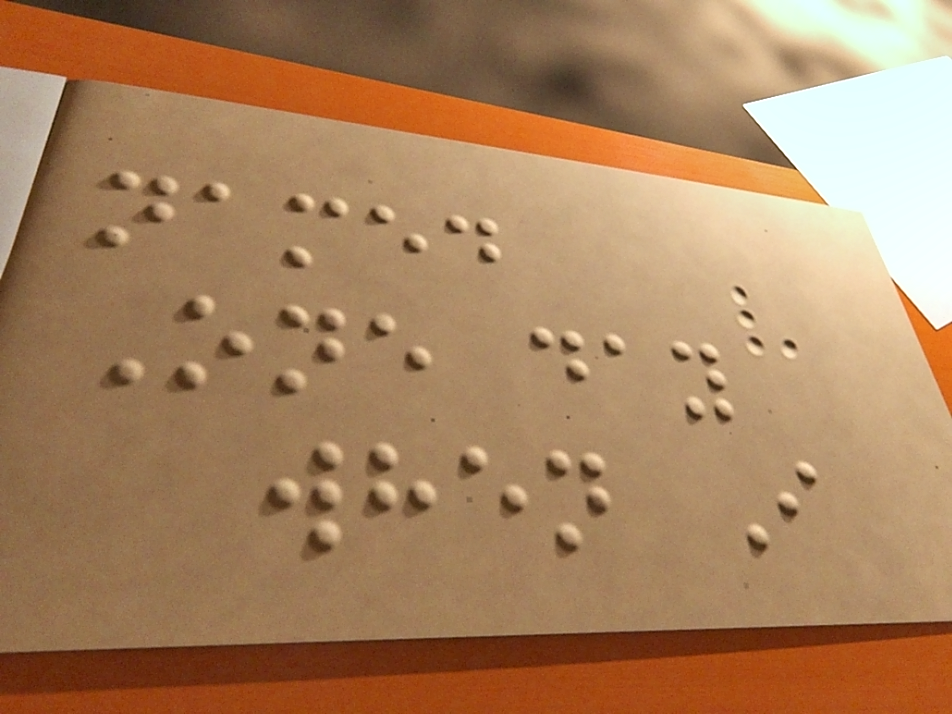named
One day
when I
